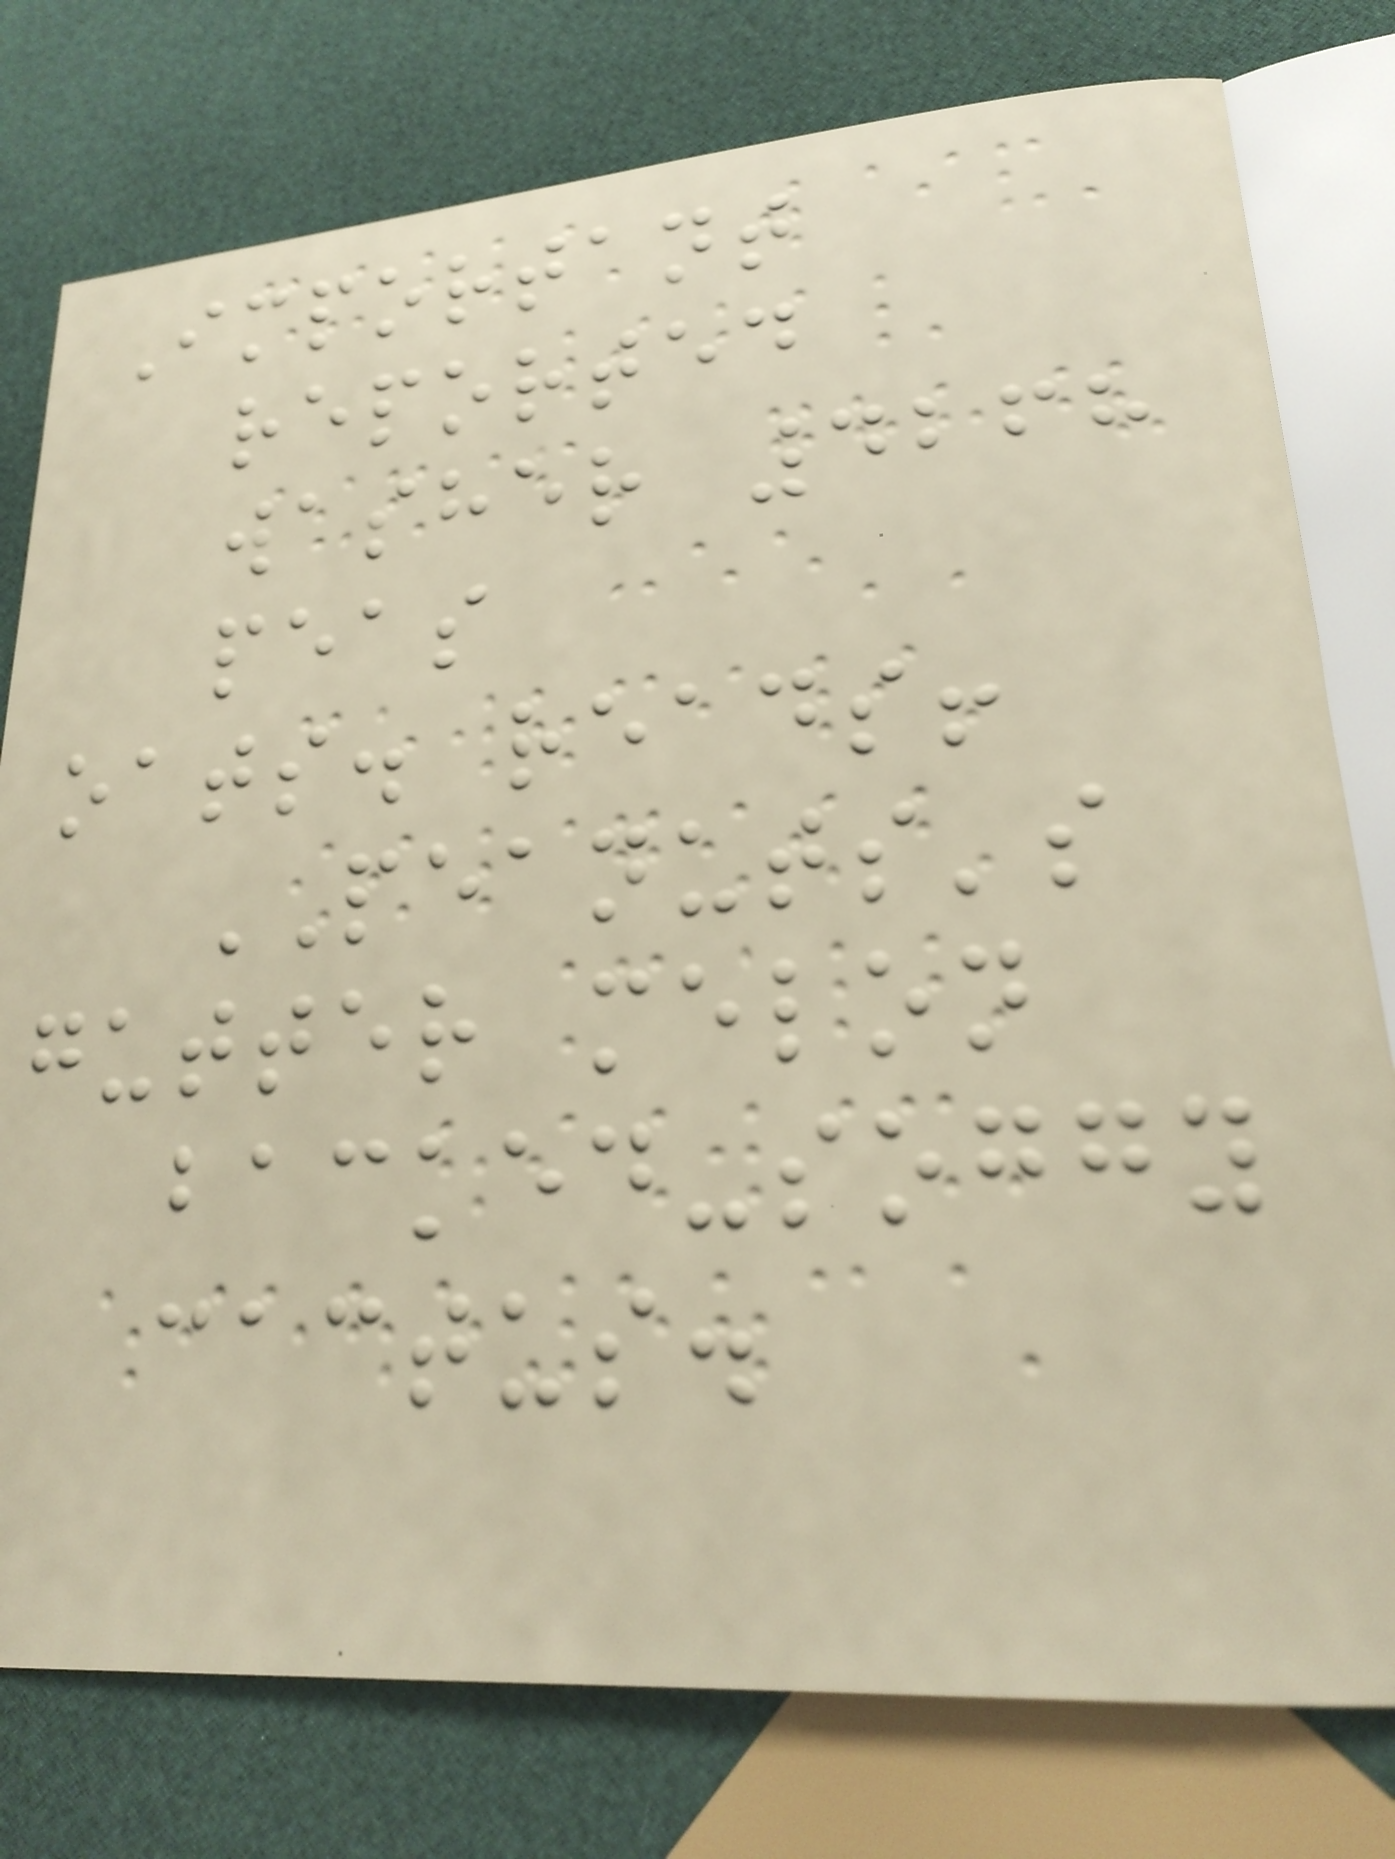Important
reported
washer 4268
peas
oats. reads!
PEANUTS's
gutter melon
backed-soggy
cactus.
